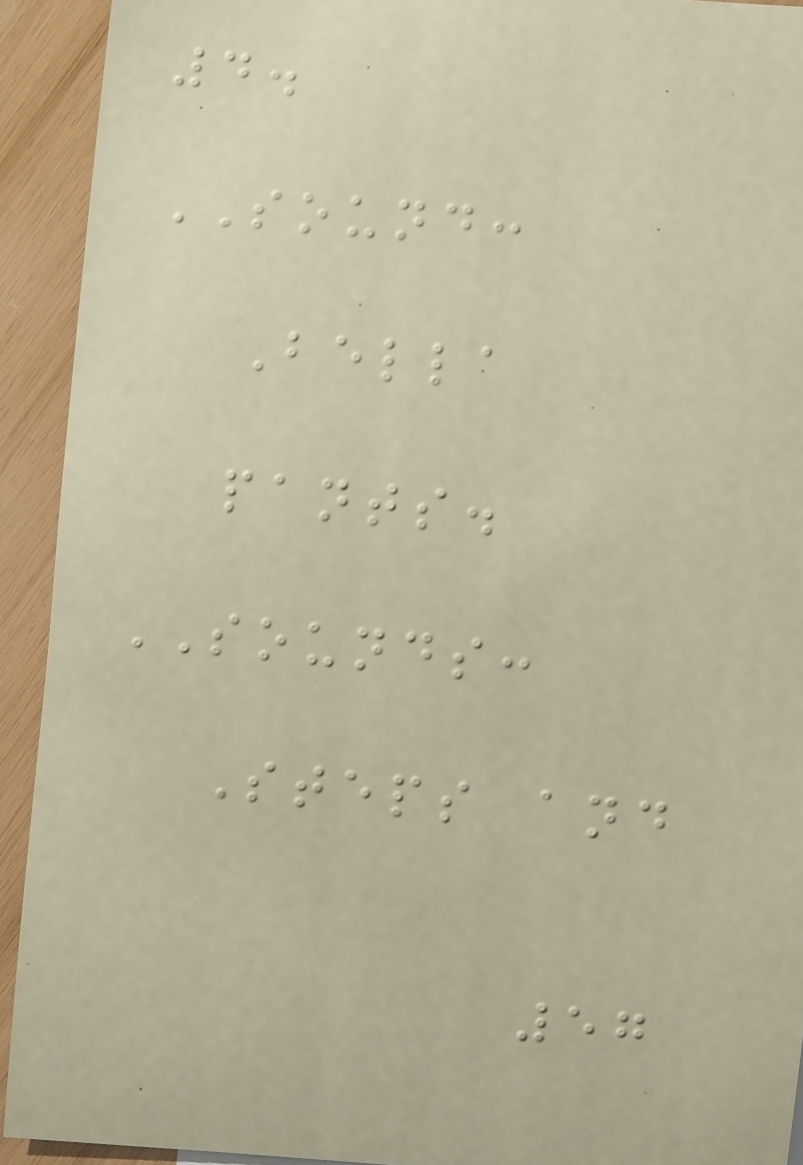4.
SOUND:
Bella
pants.
SOUNDS:
Steps and
57
